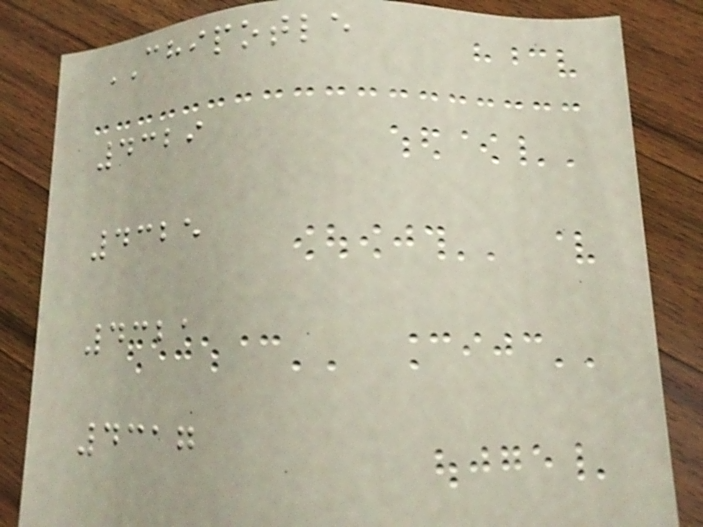CHIPOTLE
4329
4325
4321
4317
